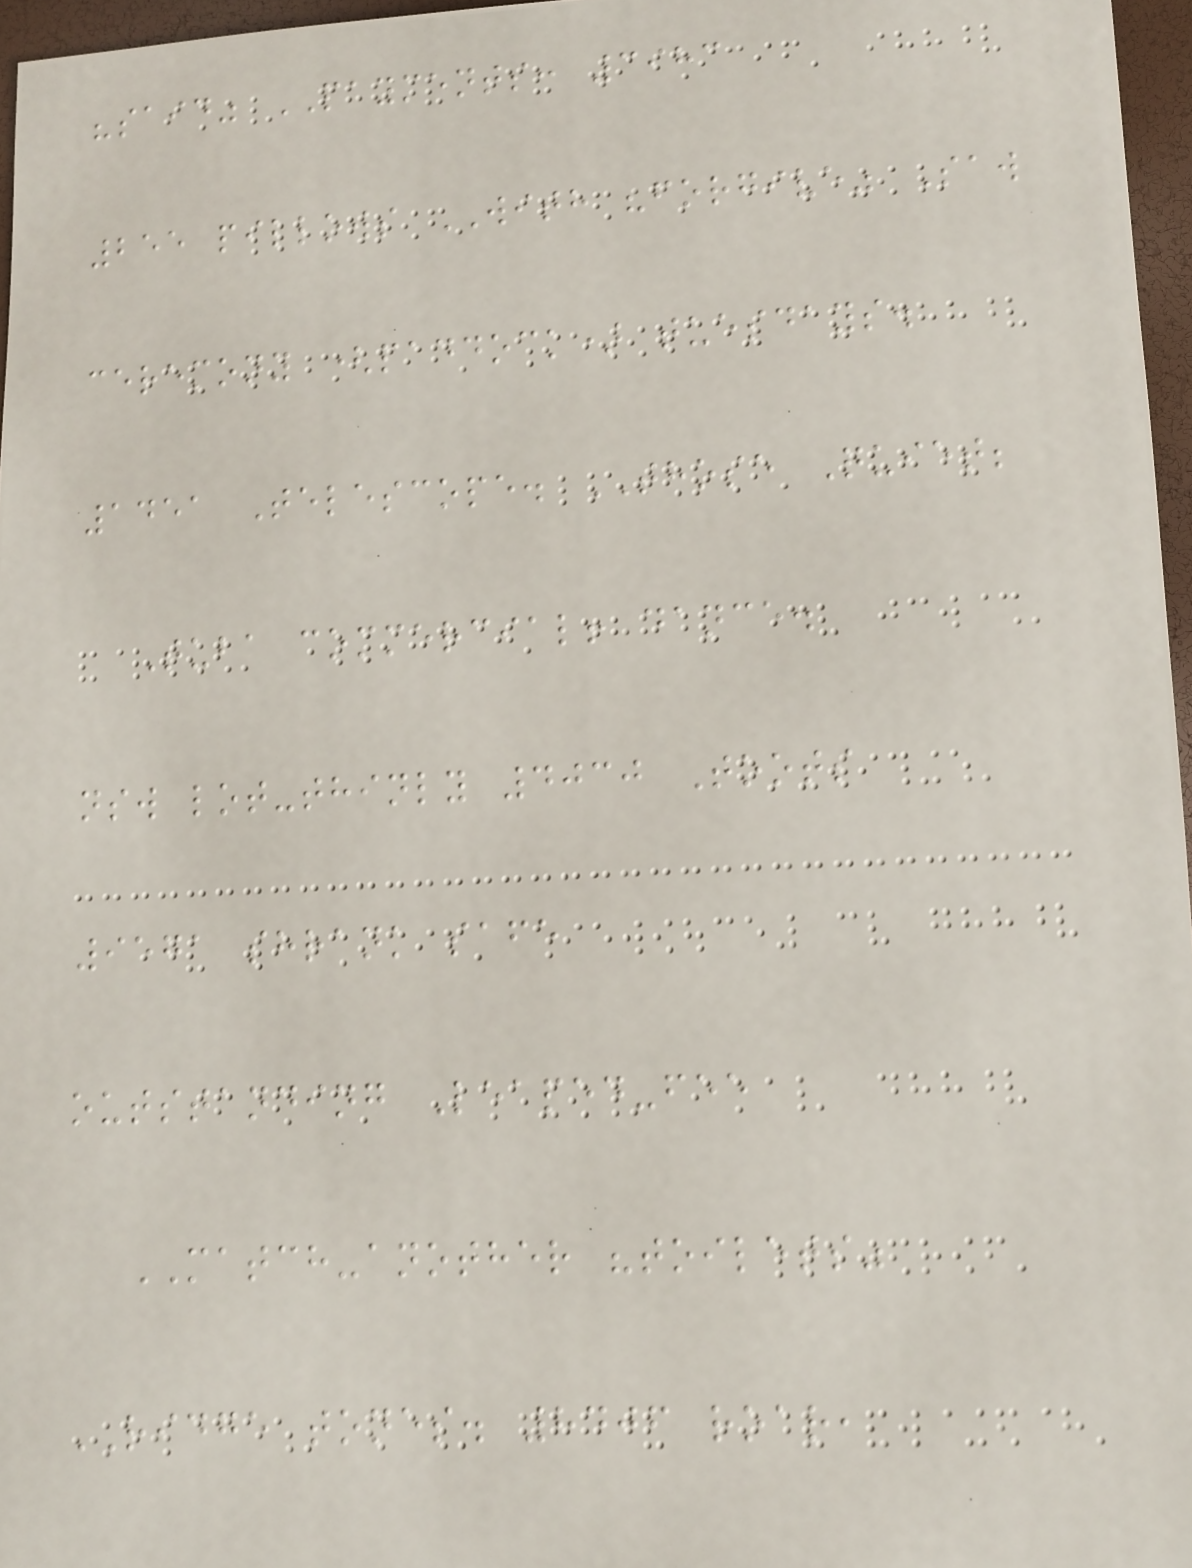"said" PAYMENTS: 3983
255 pillows WITH "forgive" Saw
ceremony (paddock) tuesdays.
1451 Telescope. THOSE Quiet;
Tuba commercial! dance.
nsw lot-thinly 4030 Toots
9571 shrank safe
outstanding Leaped-fee
MATCH-another "toilets"
RIDGE tones. 8406 roar,
